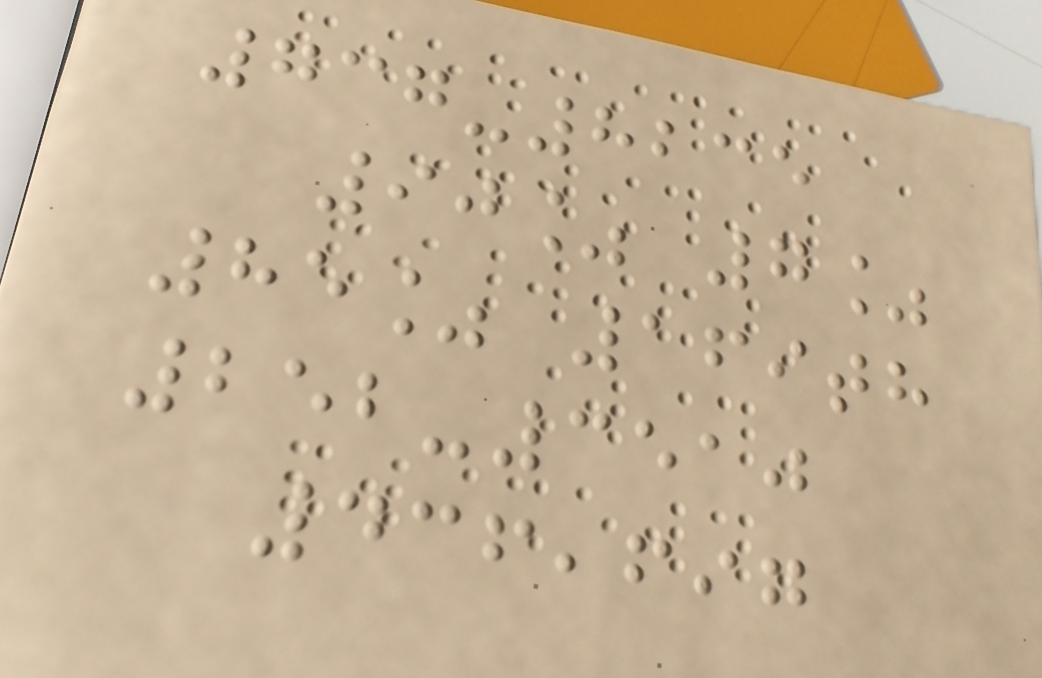737-8235
90% 7%
85% 169th
252-3510
436,697
